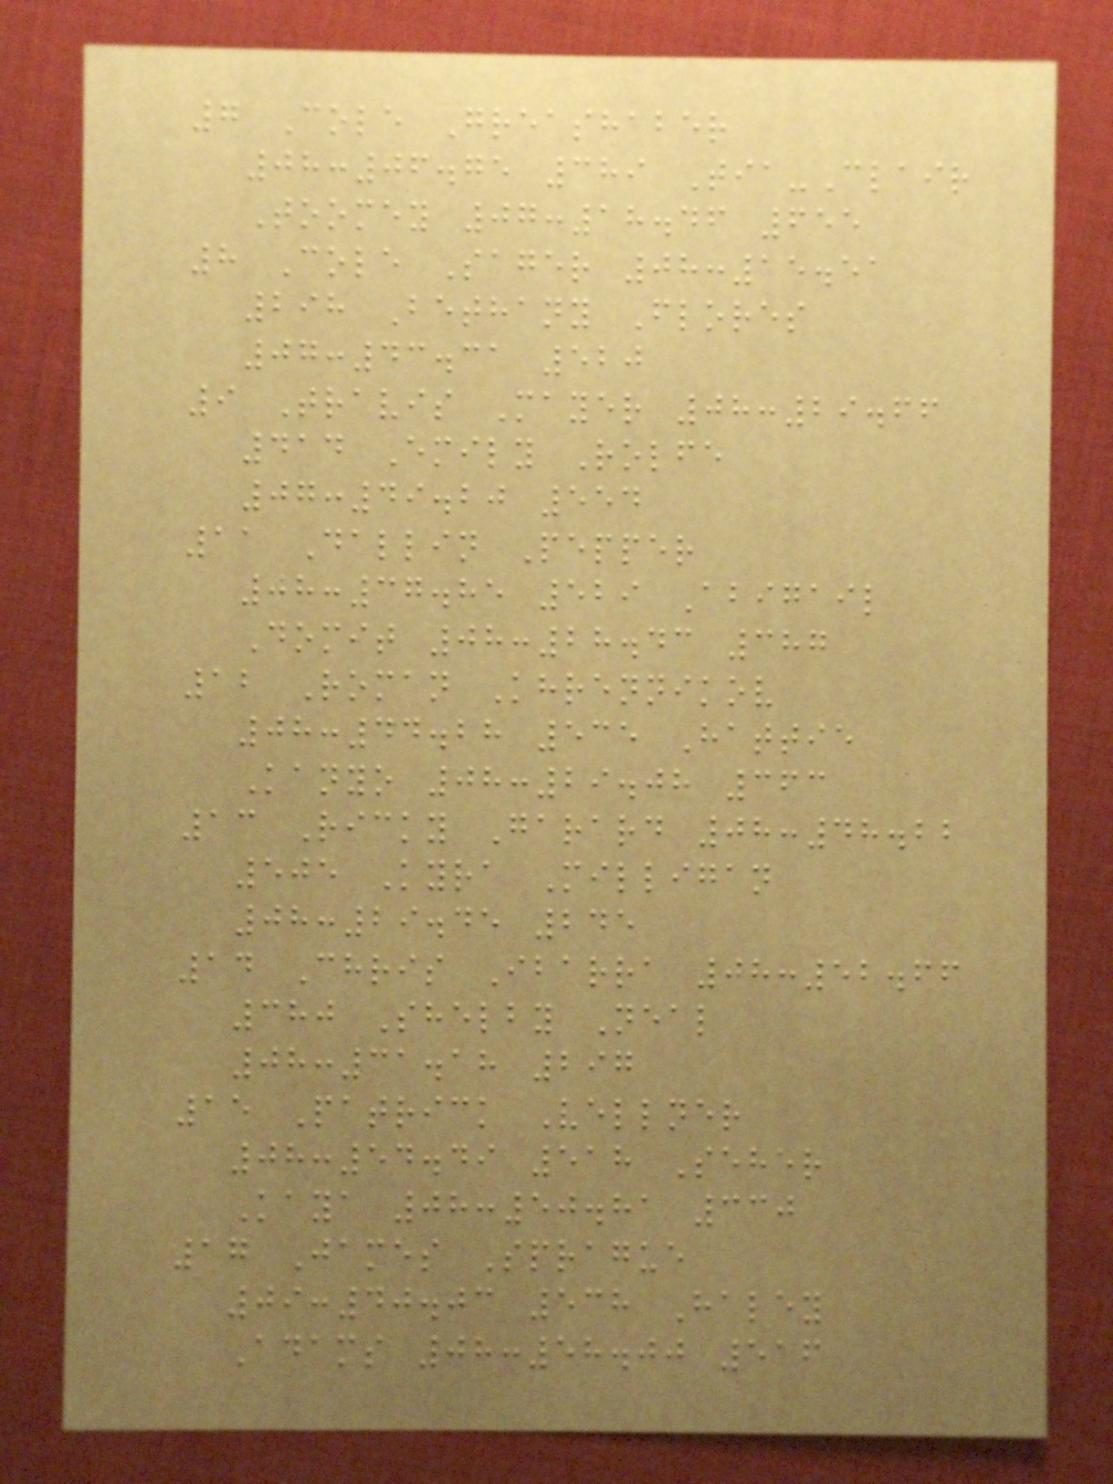7 Cole Greashaber
08:06.75 389 Tia-Clair
Toomey 07:18.46 655
8 Cole Sager 08:15.51
298 Bethany Flores
07:43.31 520
9 Travis Mayer 08:29.66
414 Emily Rolfe
07:49.20 554
11 Dallin Pepper
08:37.85 529 Abigail
Domit 08:28.43 387
12 Roman Khrennikov
08:44.28 535 Hattie
Kanyo 08:29.08 363
13 Ricky Garard 08:48.22
505 Kyra Milligan
08:29.45 245
14 Chris Ibarra 08:52.66
380 Shelby Neal
08:31.18 297
15 Patrick Vellner
08:54.49 518 Seher
Kaya 08:50.81 330
17 James Sprague
09:40.03 538 Haley
Adams 08:58.00 516
